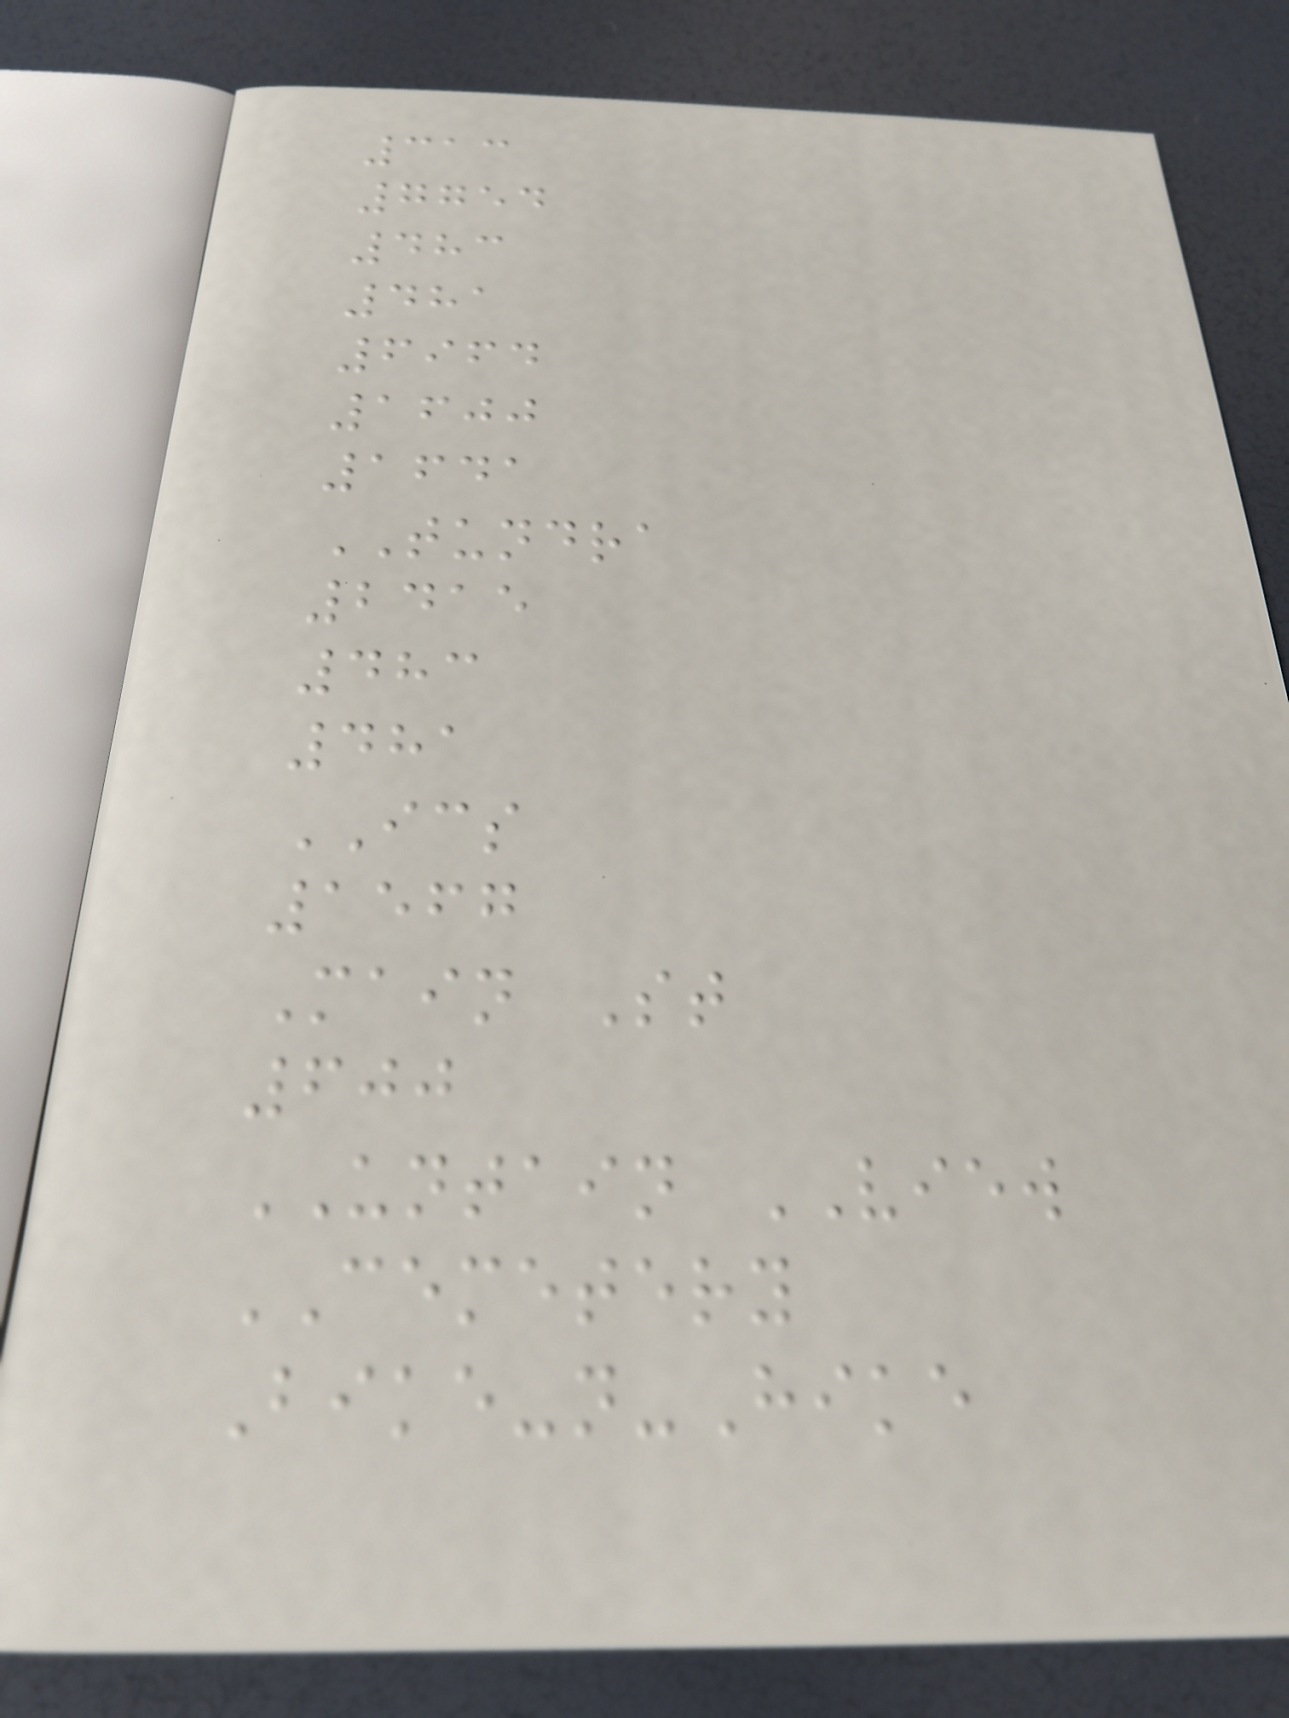313
7754
483
481
6964
1600
1641
TUNDRA
2415
483
481
ICS
1567
Main St
600
UNTAIN VIEW
CEMETERY
Bike-n-Hike
